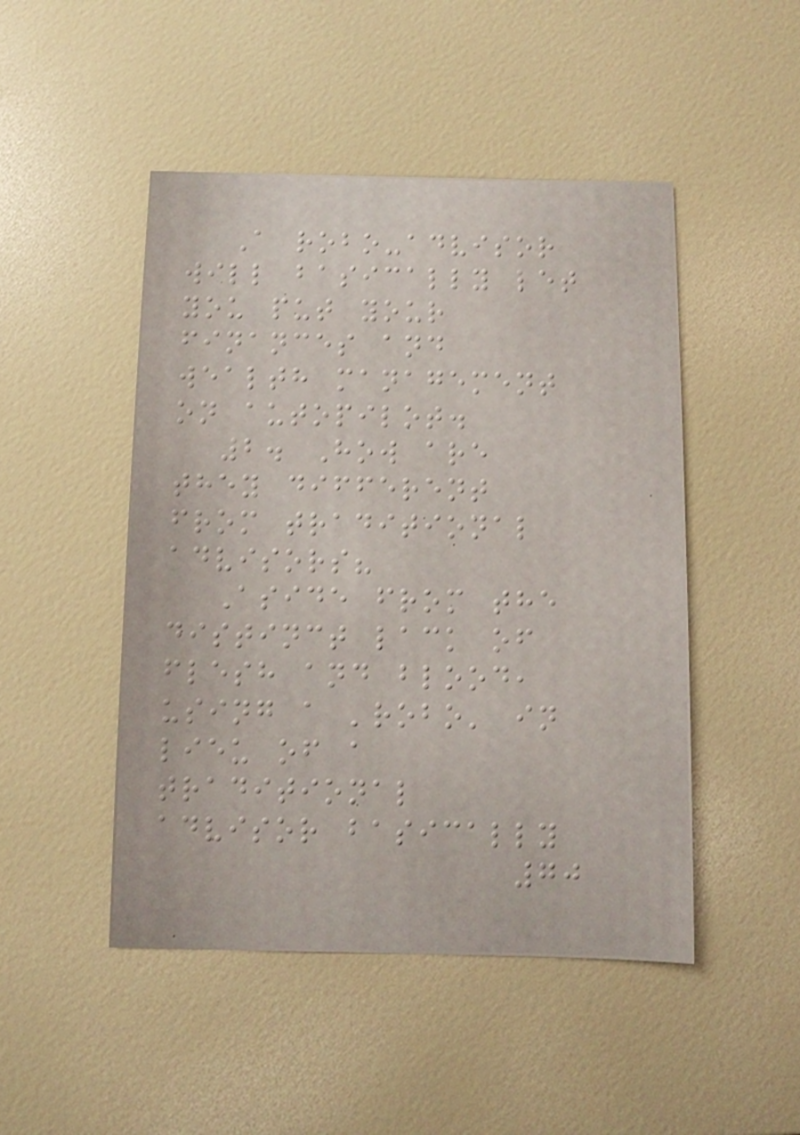A robo-advisor
will basically let
you put your
finances and
wealth management
on autopilot.
2. How are
they different
from traditional
advisors?
Aside from the
distinct lack of
flesh and blood,
using a 'robo' in
lieu of a
traditional
advisor basically
70
